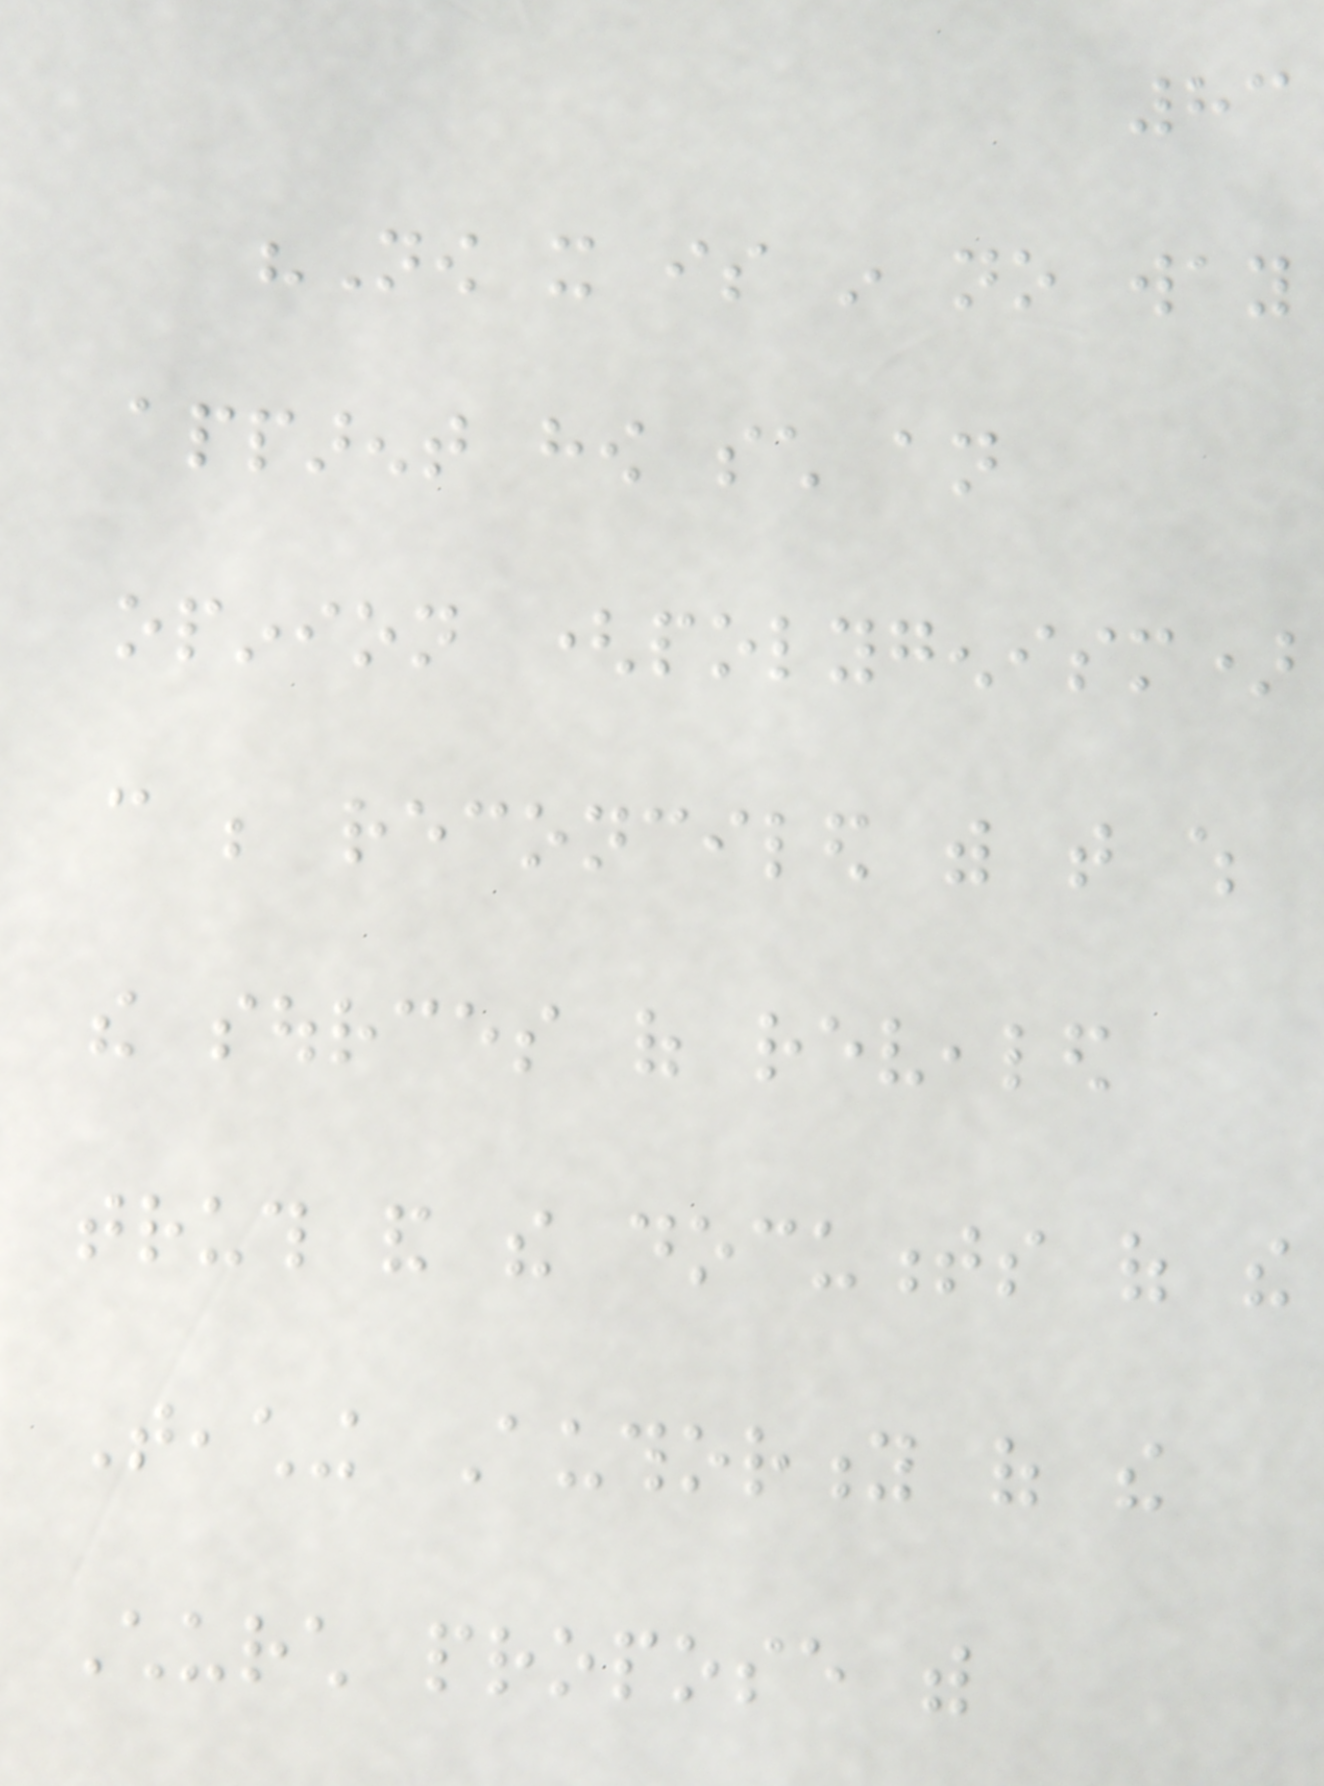83
"Now it is in no way
apparent how such an
opinion (polygenism)
can be reconciled with that which
the sources of revealed
truth and the documents of the
Teaching Authority of the
Church propose with
